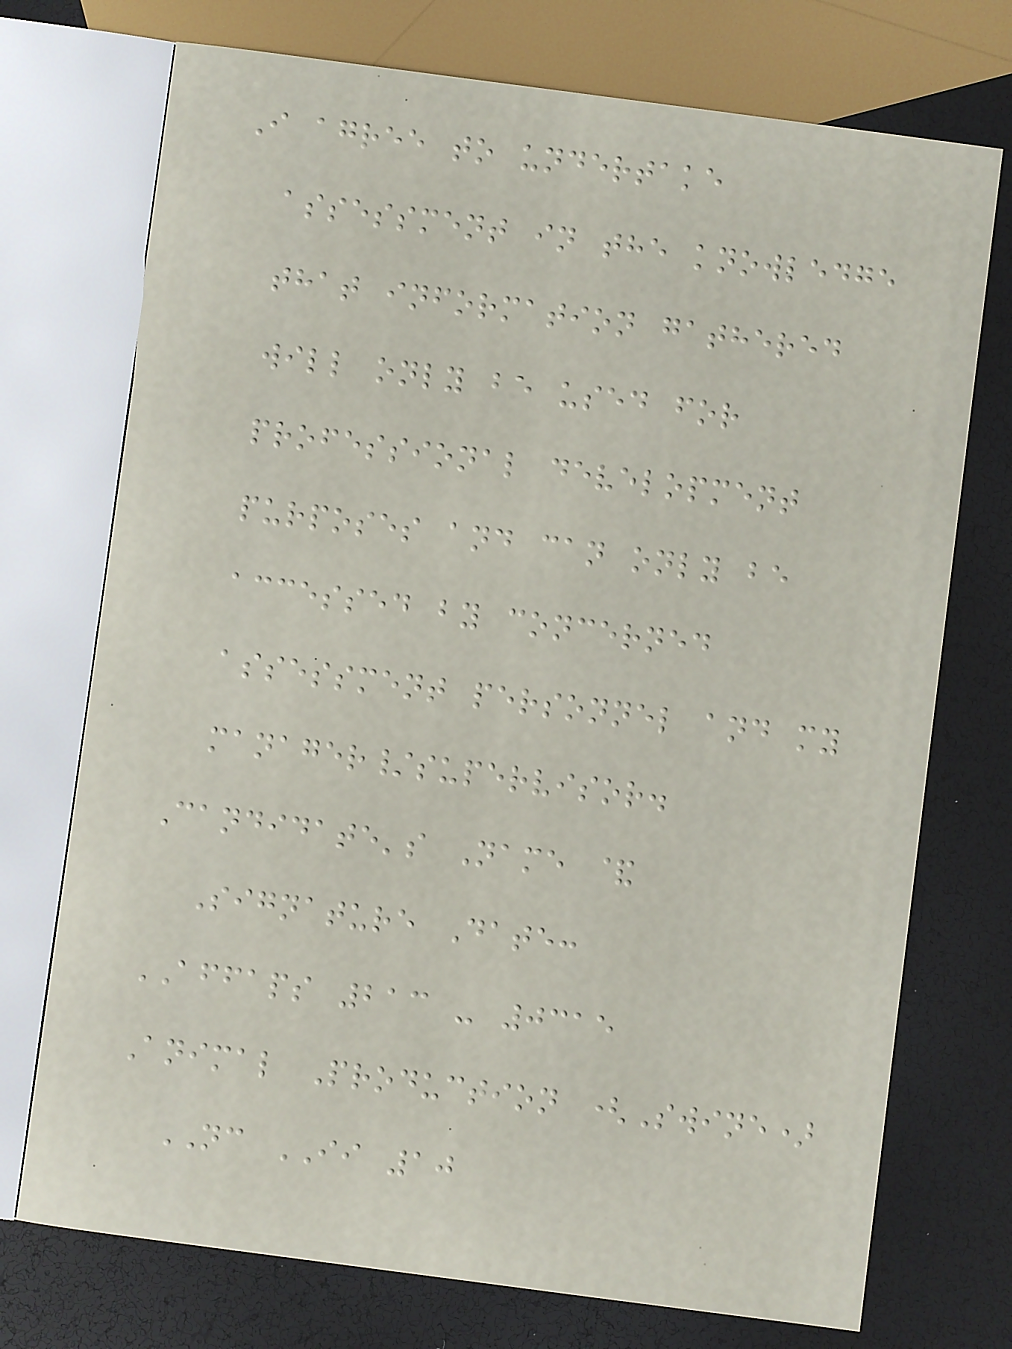I agree to undertake
assessment in the knowledge
that information gathered
will only be used for
professional development
purposes and can only be
accessed by concerned
assessment personnel and my
manager/supervisor.
Candidate's Name &
Signature Date:
AFFAPS 213 - 0315
Animal Production (Swine)
NC II 10
